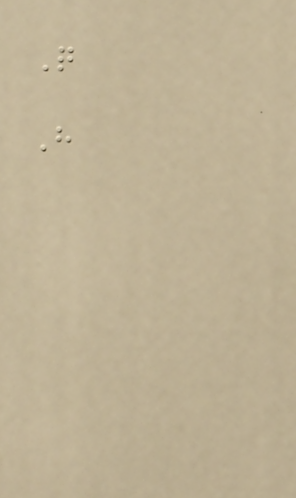Q
H
